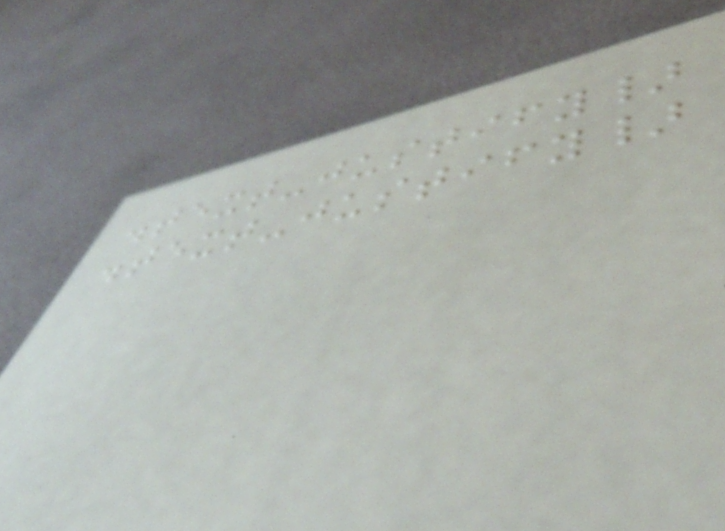.text-justify}
.text-justify}
